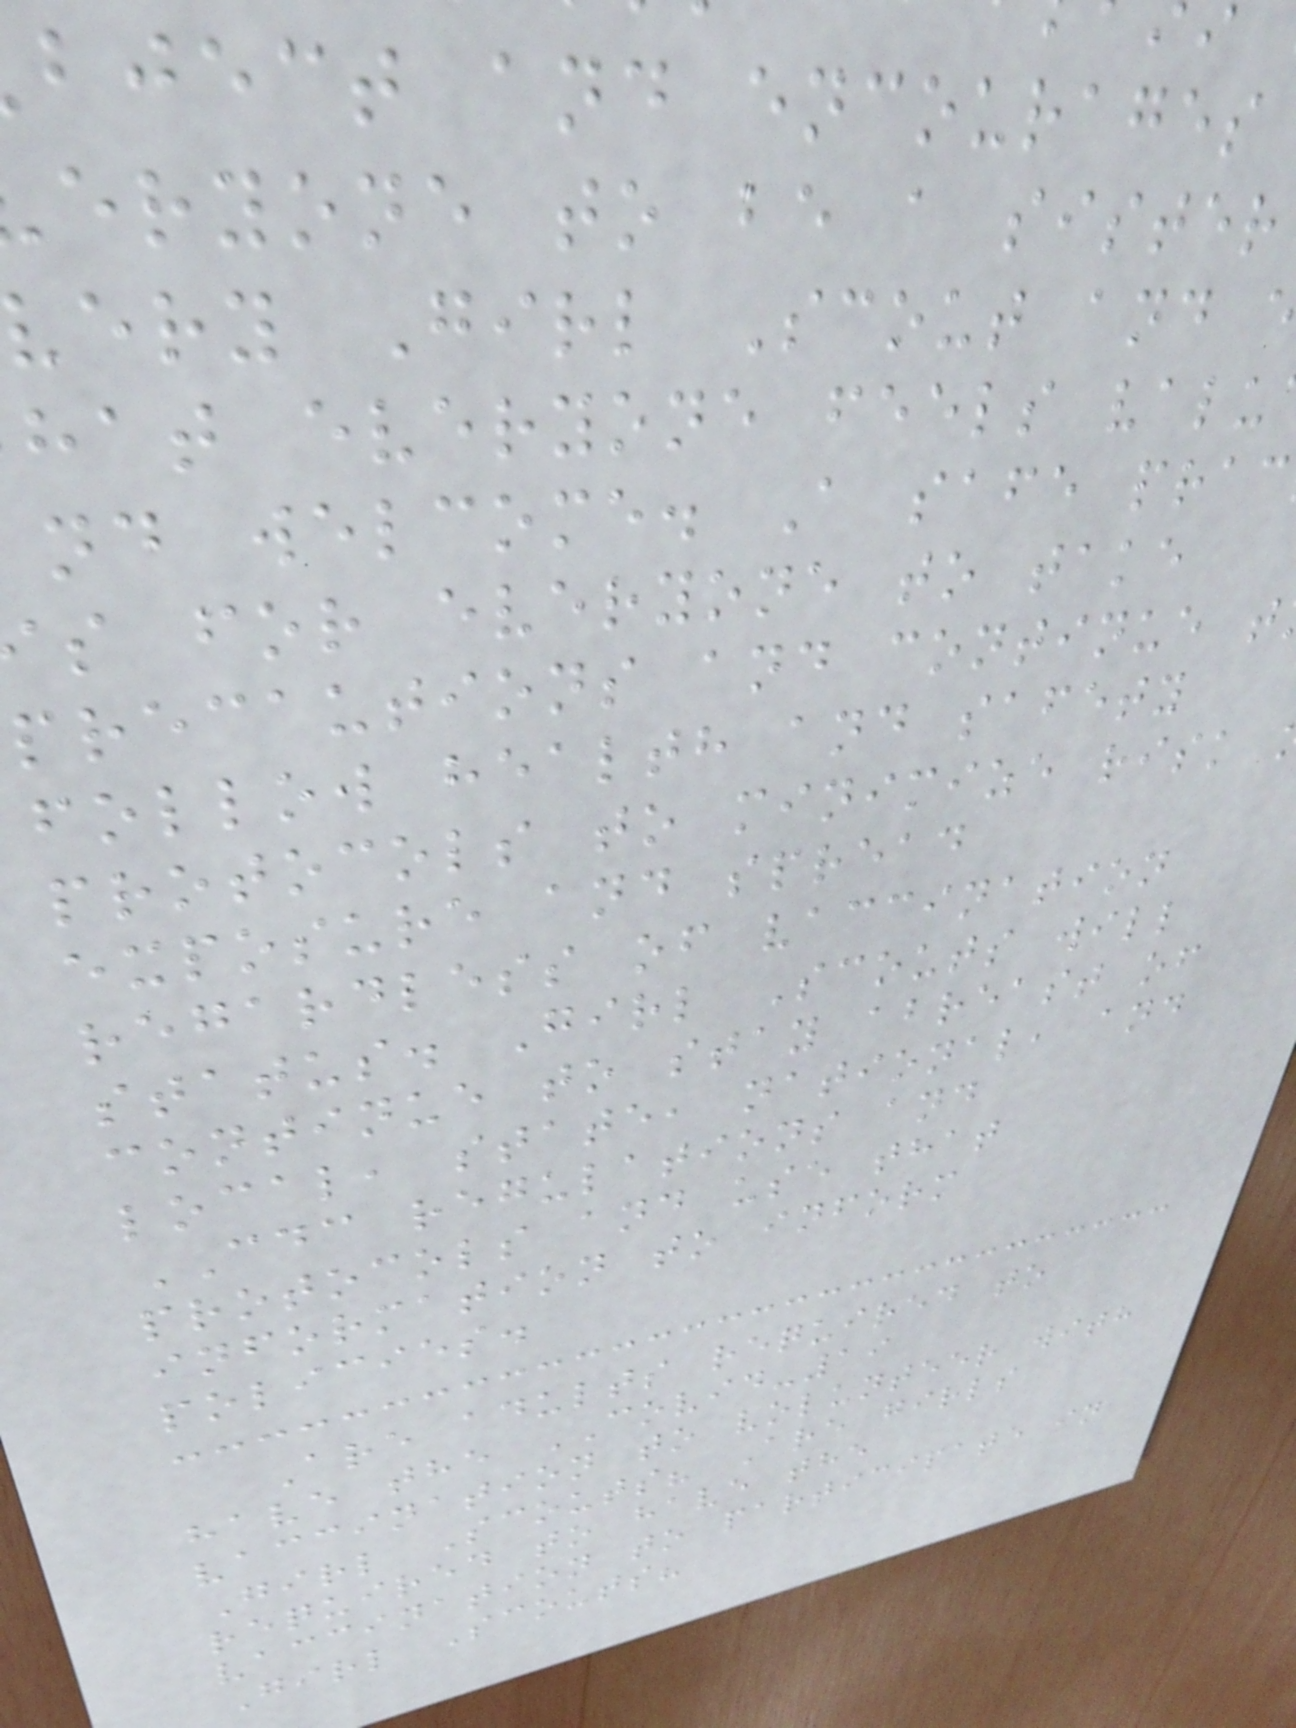bject and encourages
eryone to be a sister
very Girl Scout and
hat everyone feels valu
nd welcome. A safe prac
s for everyone to take
precautions and continue t
follow health and safety
protocols to minimize risk
exposure and spread
regardless of vaccination
status. Girl Scouts will
continue to stay abreast of
local, state, national, and
CDC regulations and
protocols and use that
information to inform
policies.
Are adults required to
have the COVID-19
vaccination to volunteer with
Girl Scouts? Are girls
required to have the
vaccination to participate in
Girl Scouts?
